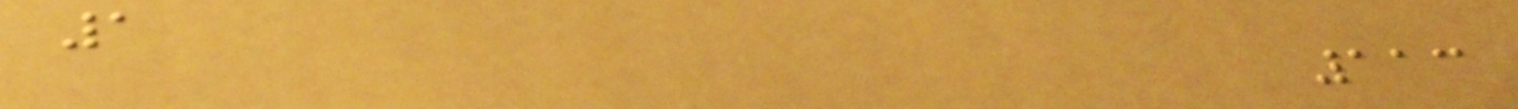1
113
